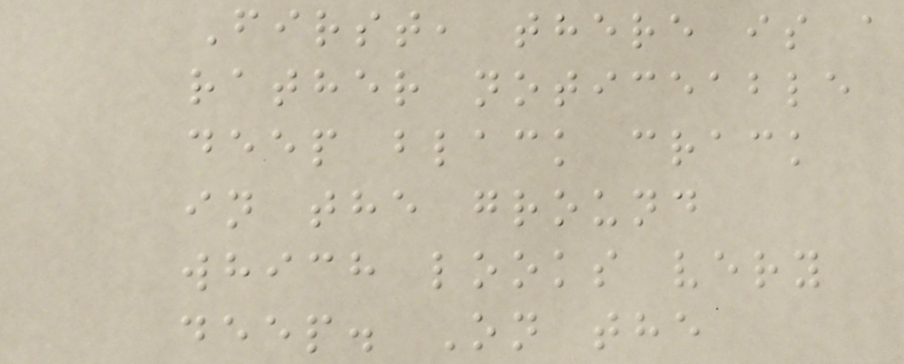First, there is a
rather noticeable
deep black crack
in the ground
which looks very
deep. On the
